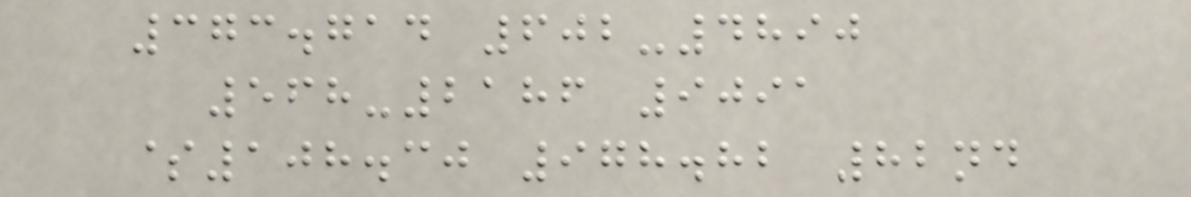373.714 602-4890
568-2186 9091
$108.30 978.82 82nd
